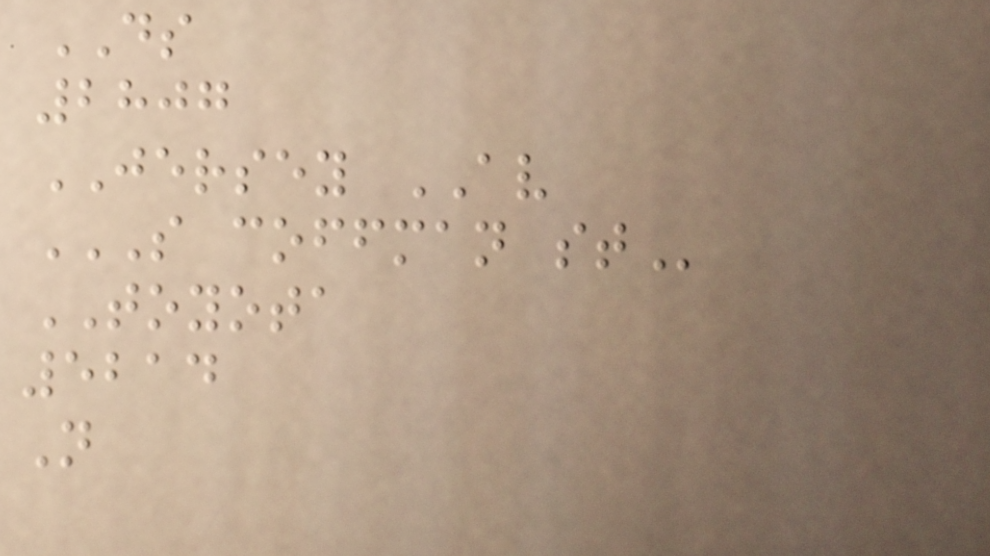DS
2807
JERSEY AV
S COFFMAN ST
TOYOTA
5214
N
